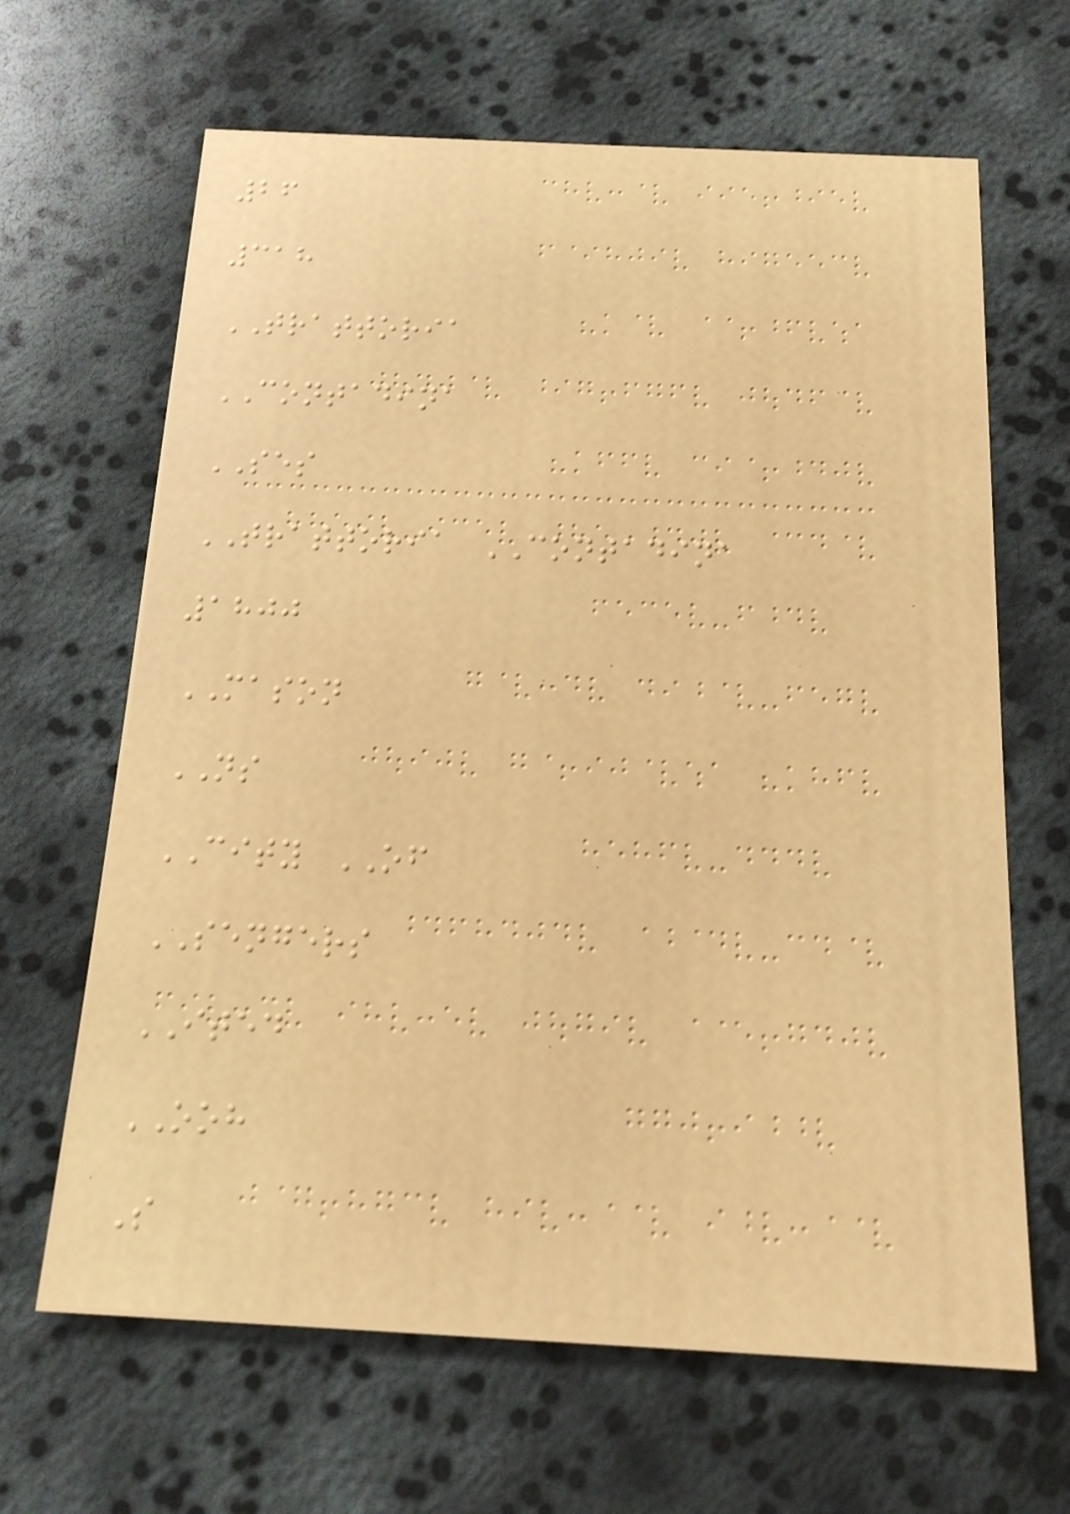26
318
TRATTORIA
CONTADINA
SES
TRATTORIA CONTADINA
1800
MASON
NS
CITY OF
SENGERS
ITED
OOH
S
